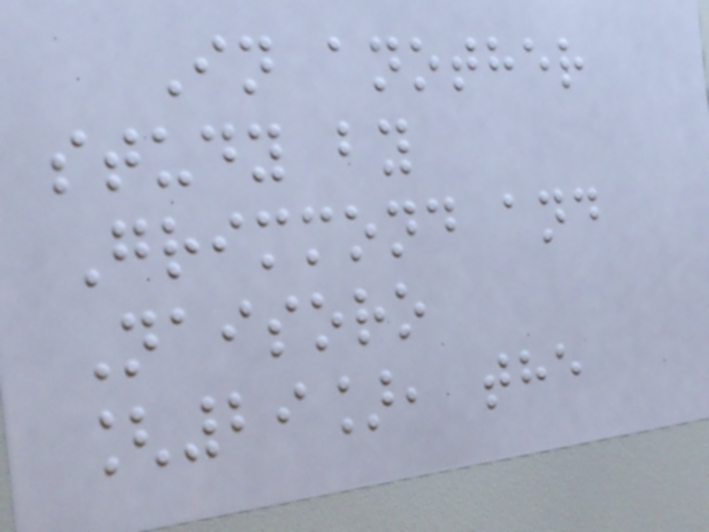In another
study by
Grimmond and
Naisoro
[29], the
